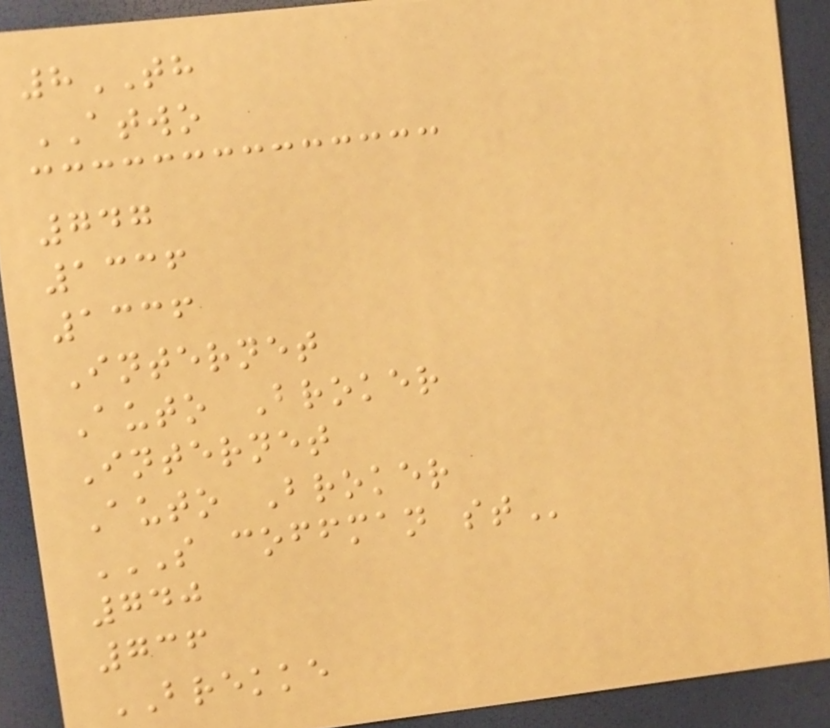8TH
ATWO
747
1336
1336
Internet
Auto Broker
Internet
Auto Broker
S COFFMAN ST
740
736
BREKKE
